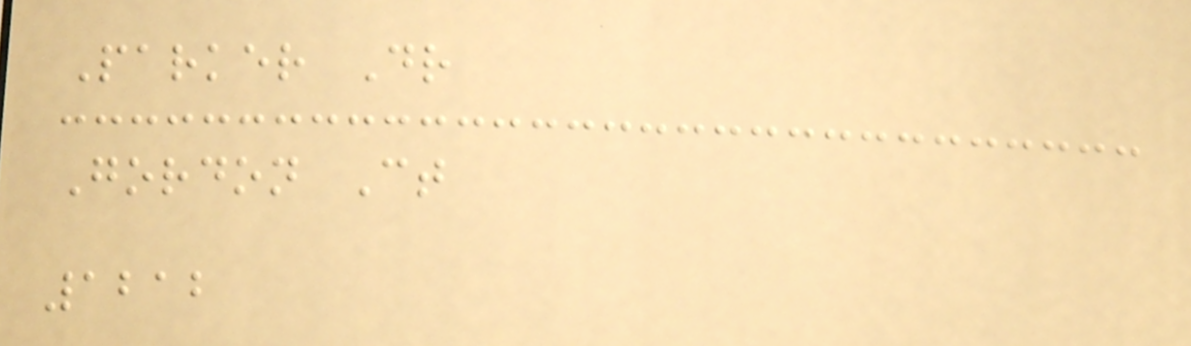Parker Dr
Gordon Ct
1212
